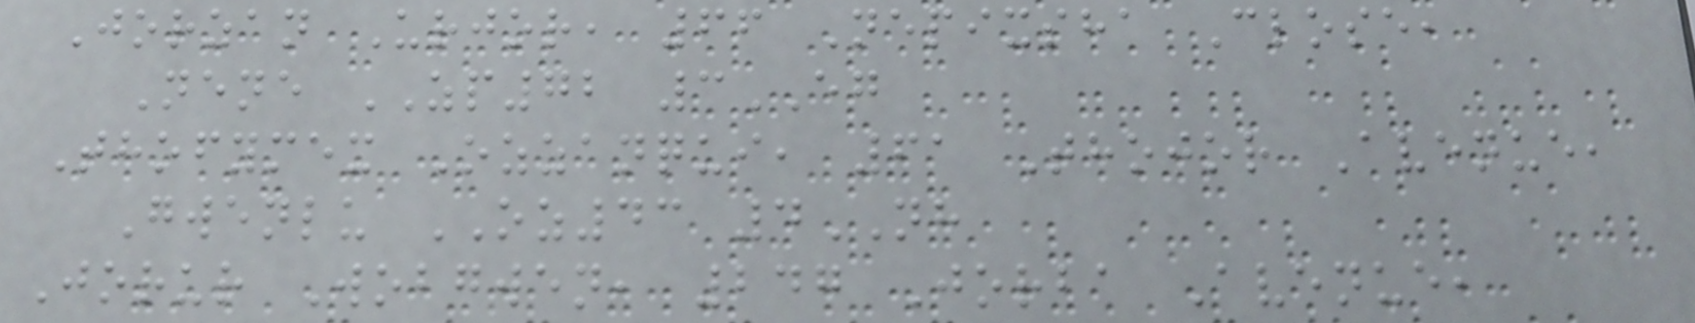Jorzan Urjor, 66 Nepixsha Close,
Nene ZP72 3EG
Thofymex Ozzanqui, 61 Thojor Avenue,
Gwenlu OZ43 4NH
Jorur Wobgwen, 247 Jorba Avenue,
